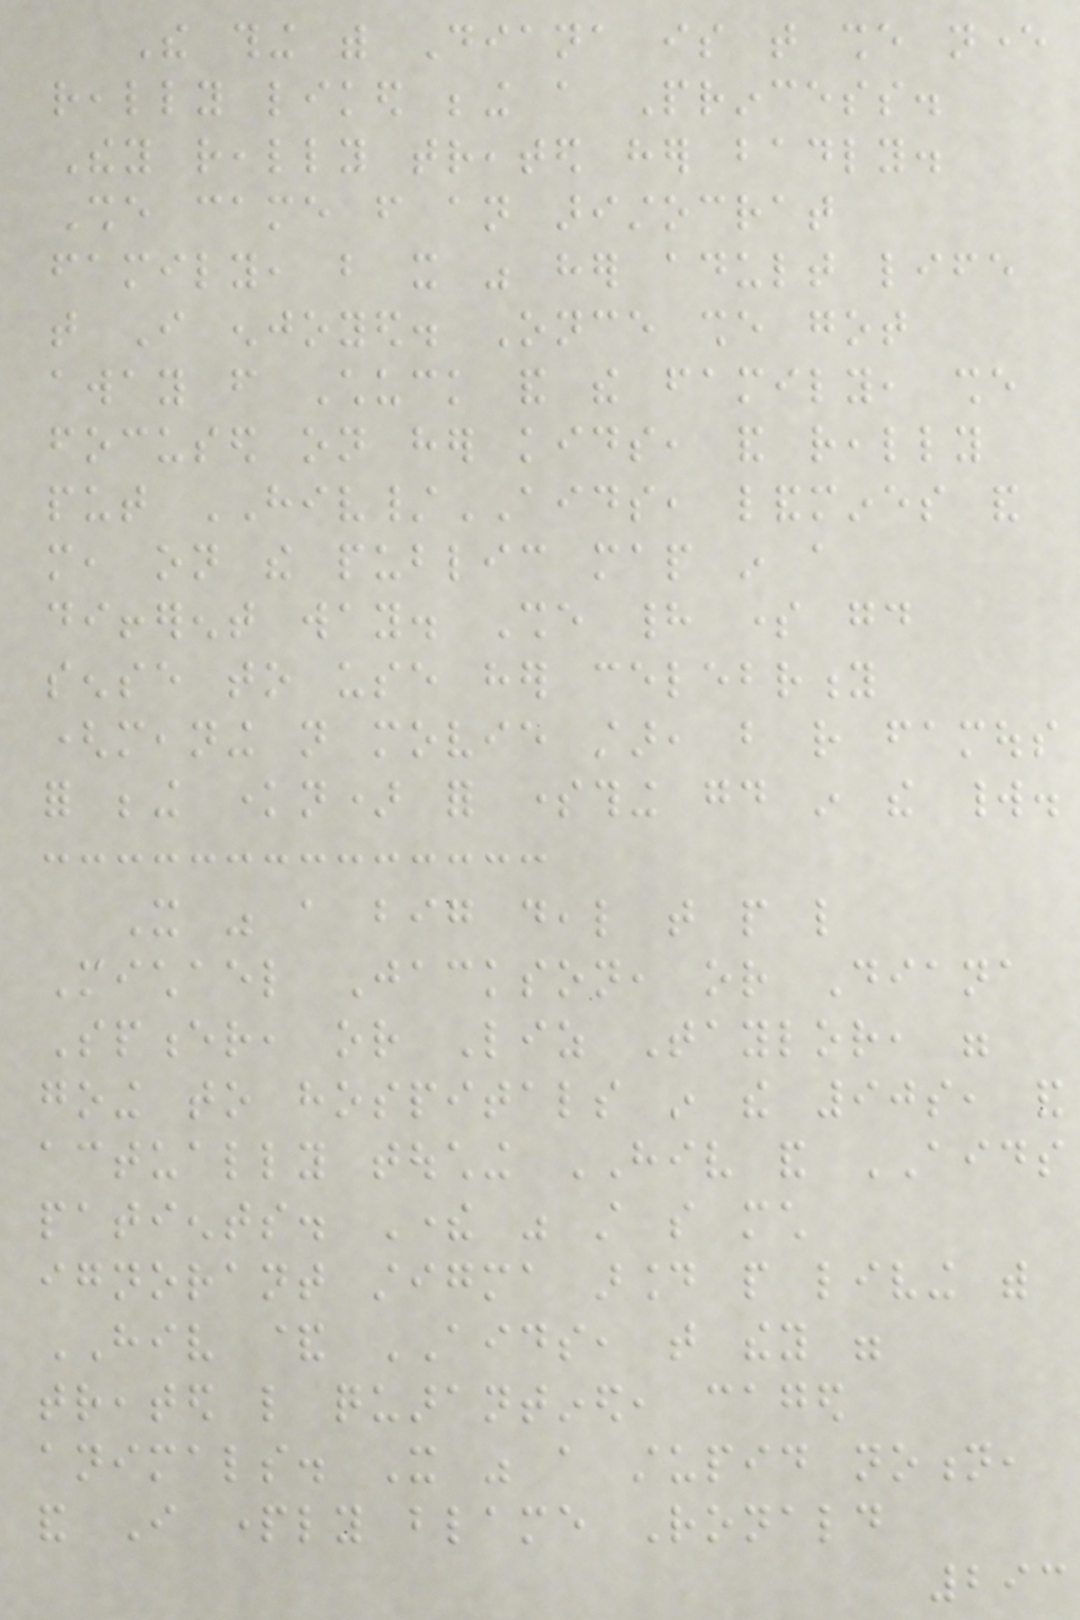The thing with Diana is that she never
really liked being a Princess.
They really treated her badly.
She came from an aristocrat
family, but it was her adult life
that I enjoyed. Once she got
away from Chuck and the family, she
focused on her kids, and really
put HIV/AIDS, landmines and
more, on the public map in a
different way. She had some good
sense to use her celebrity
(meaning not movie star, but rather famous
for being known) for something good in the world.
It was a big deal that people like
Michael Jackson, or Diana
Spencer, or Liz Taylor, were
going to hospitals in the 90s, and
actually touching HIV and AIDS
patients. There was still so much
ignorant stigma around people living with
HIV & AIDS, that they were
treated like quarantined, caged
animals. It was a stupid notion,
and I partly blame Ronald
293
